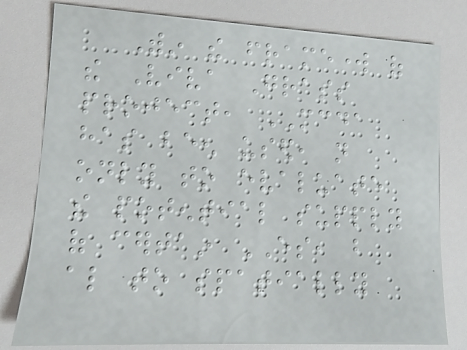Within the framework of
the Viva Grass
project, MCDA
has been used, not
only to evaluate
the potential supply
of certain ES, but
also to spatially
